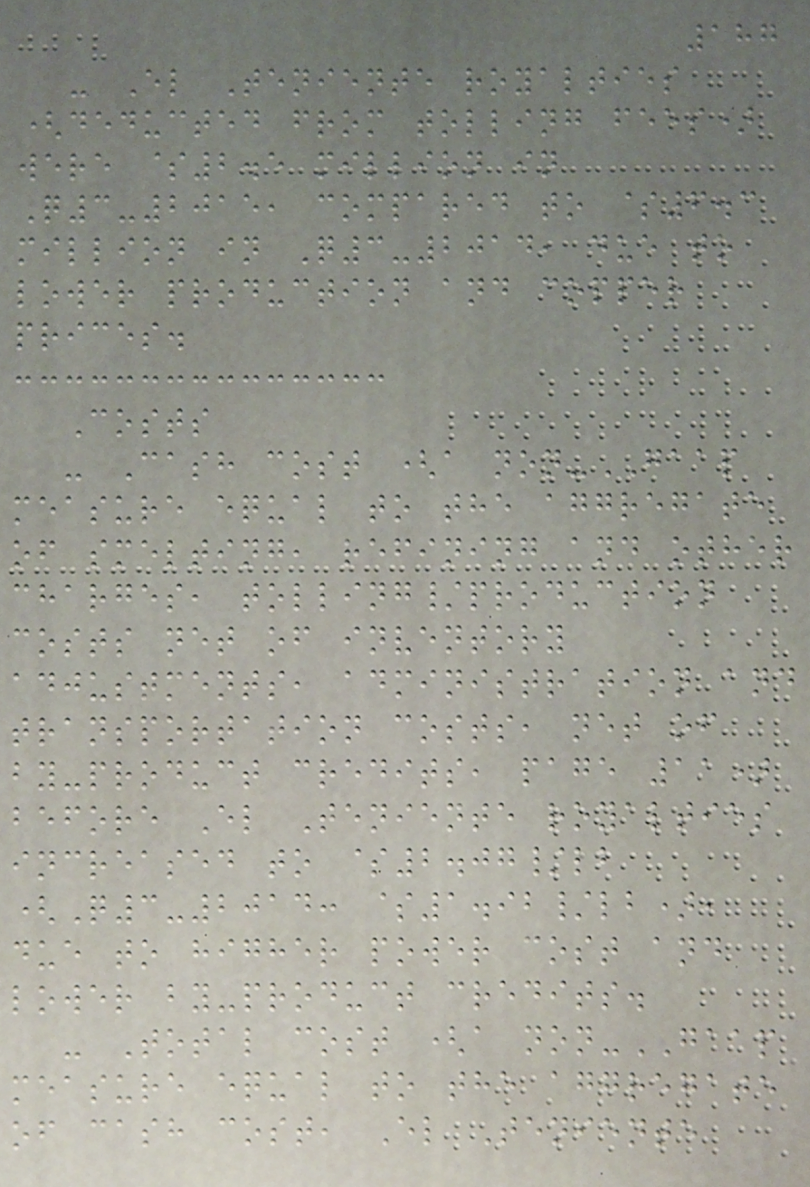187
- El Teniente royalties
(deducted from tolling fees)
were $2.5 million in
Q3-2015, compared to $6.3
million in Q3-2014, due to
lower production and copper
prices.
Costs
- Cash cost (a non-GAAP
measure equal to the aggregate
of smelting, refining and other
charges, tolling/production
costs net of inventory
adjustments, administration and
transportation costs, net of
by-product credits, page 11)
before El Teniente royalties
increased to $2.07/lb
(Q3-2014: $1.92/lb),
due to higher power cost and
lower by-product credits.
- Total cost (a non-GAAP
measure equal to the aggregate
of cash cost, El Teniente
